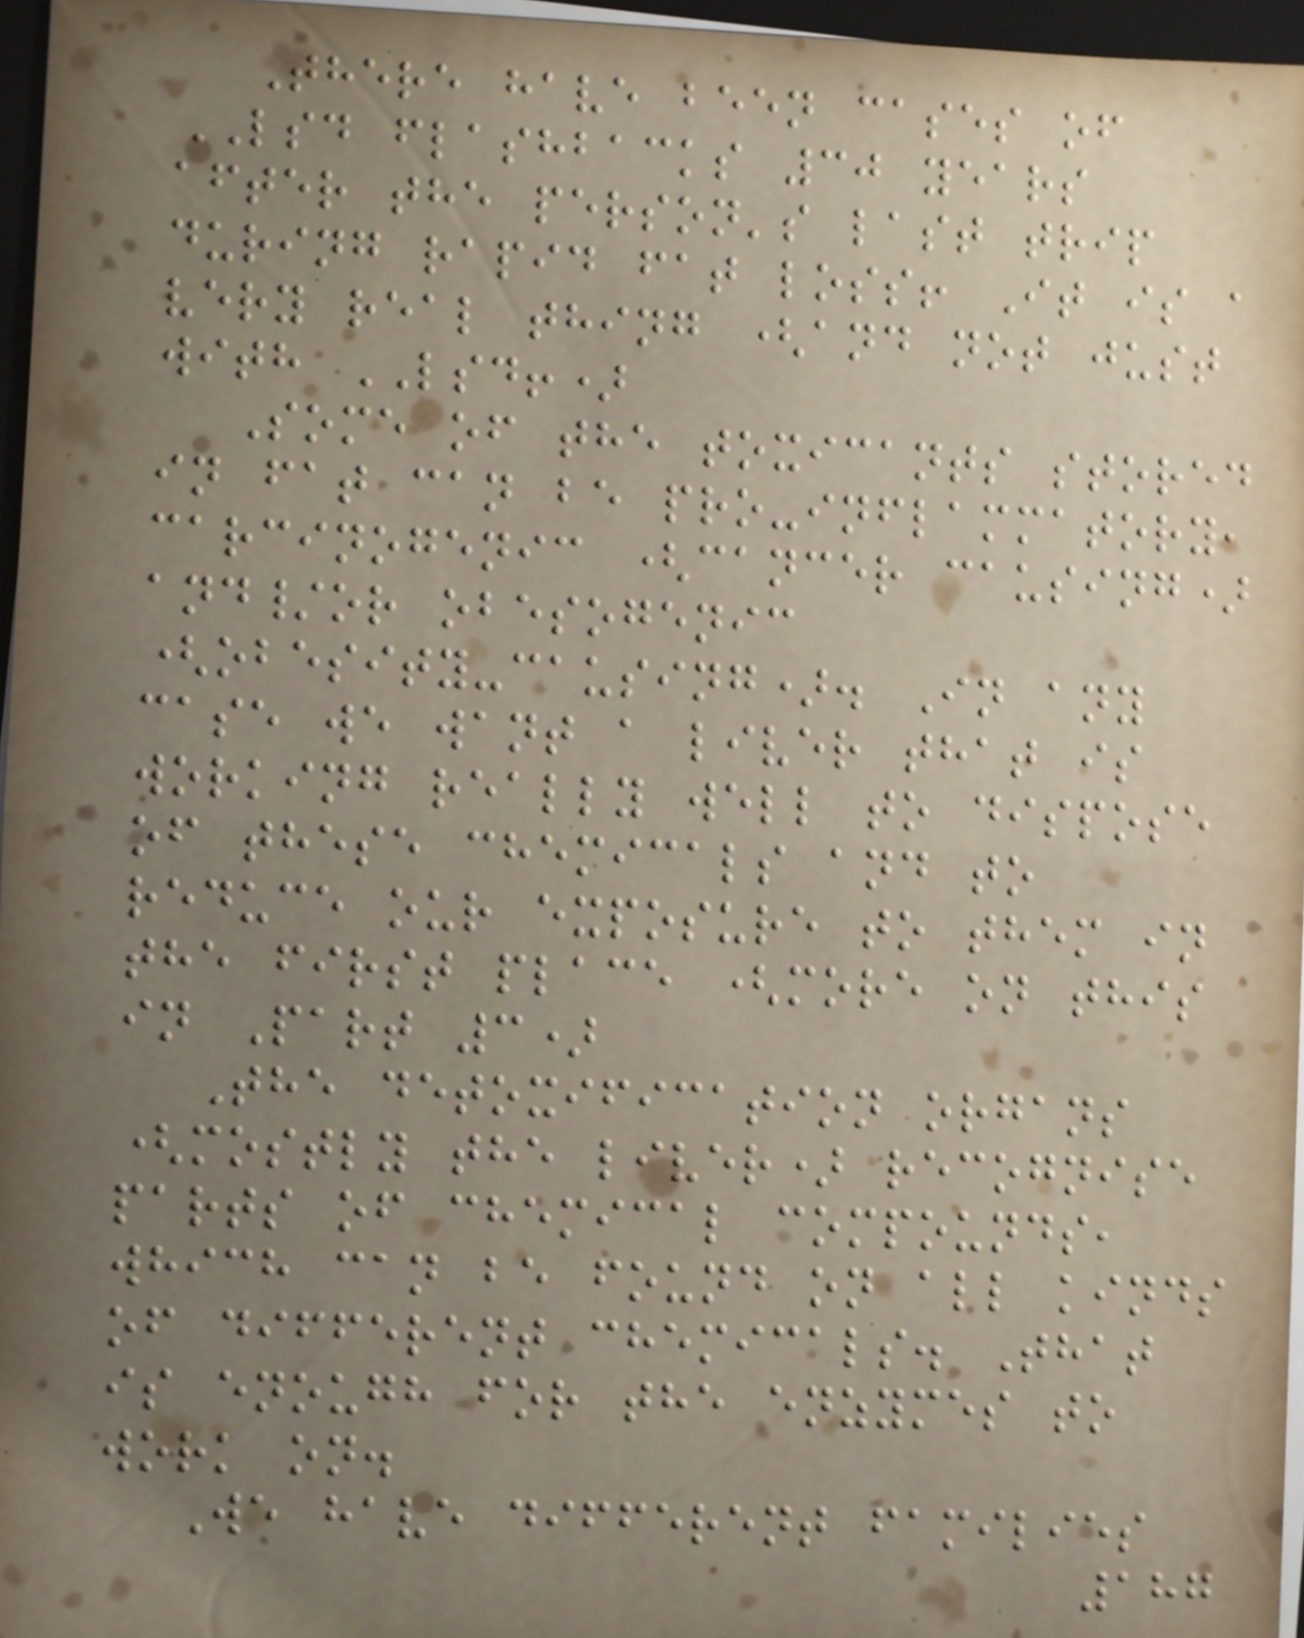There have been cases of
LSD flashbacks 30 years
after the person's last trip
during rapid fat loss! It is a
very real thing (and not just
with LSD!)
Some of the toxicants stored
in fat can be pro-inflammatory,
carcinogenic (cancer causing)
and/or obesogenic
(obesity-causing). In any
case we want a liver that is
working really well to dispose
of these chemicals and to
reduce our exposure to them in
the first place (more on this
in Part 3)
The detoxification organs
(mostly the liver) recognise
parts of chemical compounds,
which can be found on all kinds
of different chemicals. That
is enough for the enzymes to
work on.
We have different families
187
